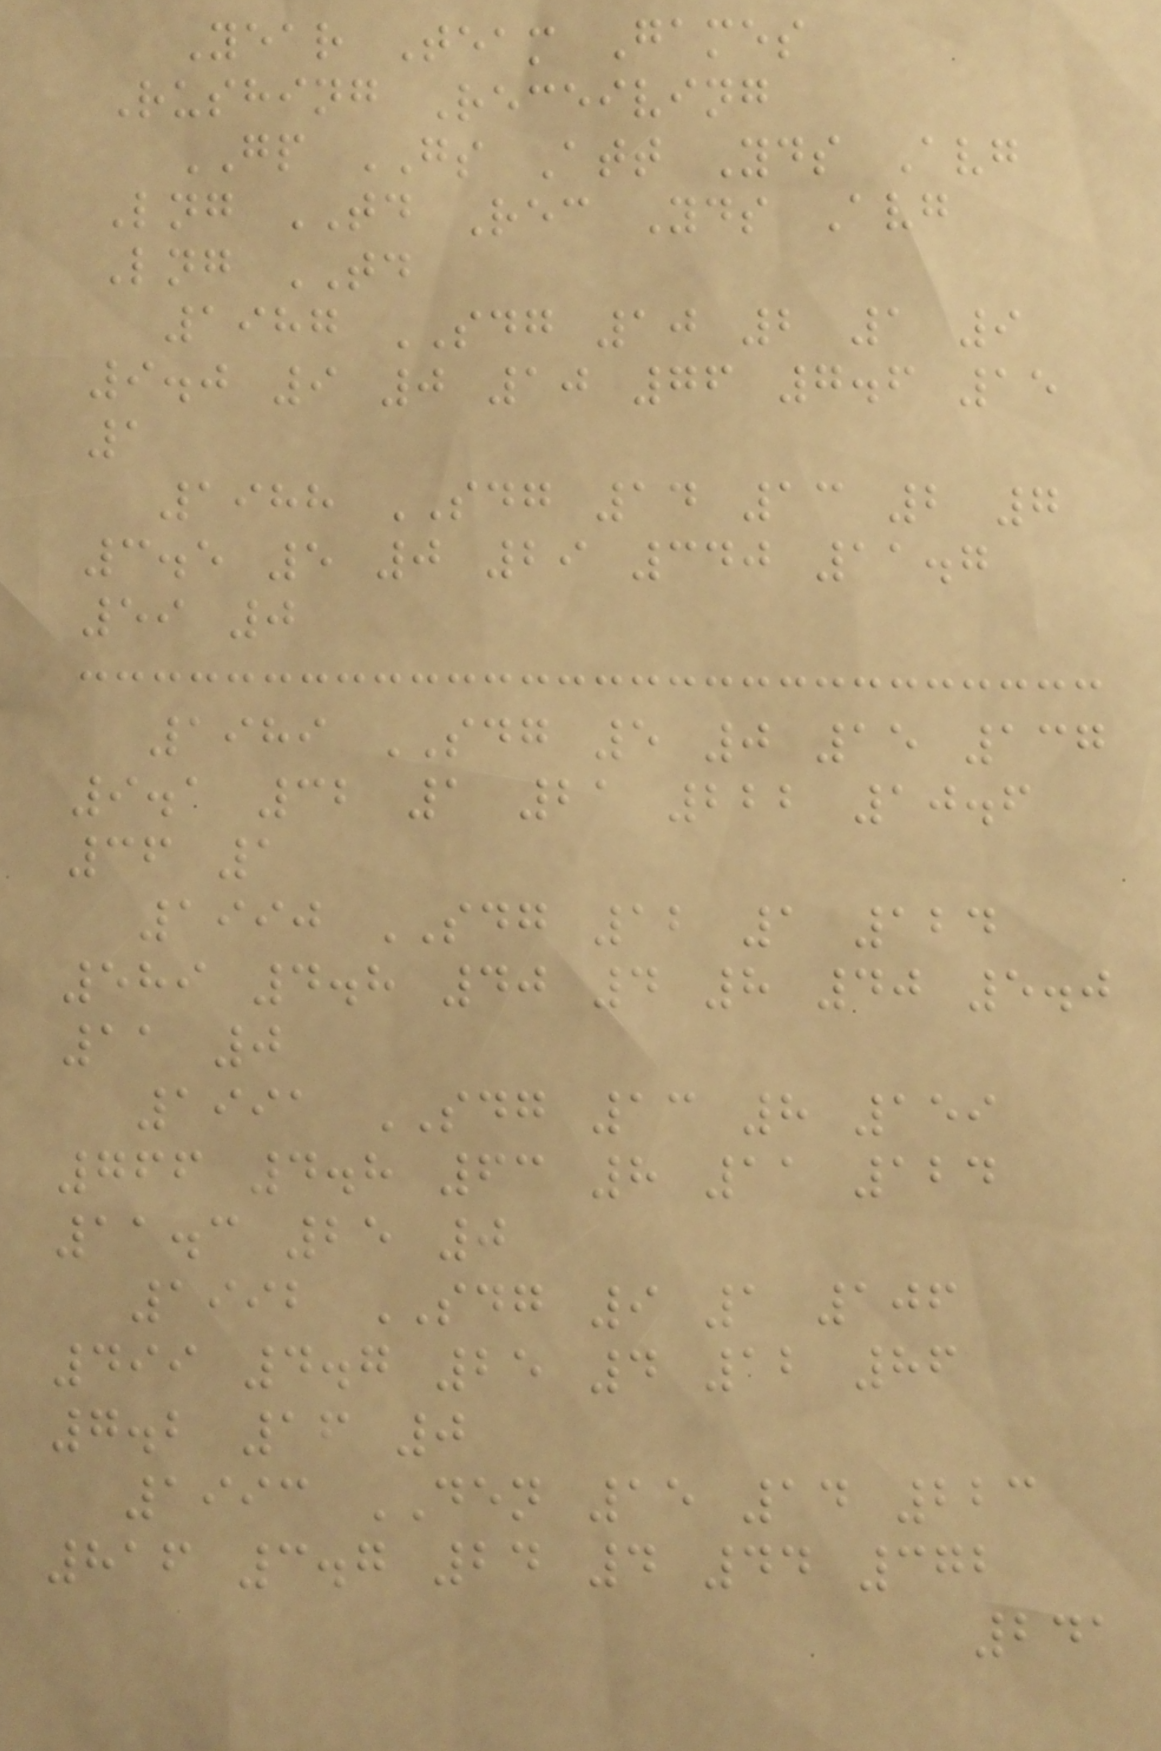Year Team Games
Rushing Receiving
GP GS Att Yds Avg
Lng TD Rec Yds Avg
Lng TD
1987 SDG 10 2 1 9
9.0 9 0 10 76 7.6 15
1
1988 SDG 14 13 2 7
3.5 5 0 29 340 11.7
59 0
1989 SDG 5 0 15 137
9.1 32 1 21 222 10.6
36 1
1990 SDG 12 1 124
589 4.8 40 4 8 40 5.0
11 0
1991 SDG 13 8 159
766 4.8 63 8 11 124
11.3 25 0
1992 SDG 9 1 106
499 4.7 25 4 12 86
7.2 16 0
1993 DEN 15 14 223
816 3.7 24 4 44 372
241
